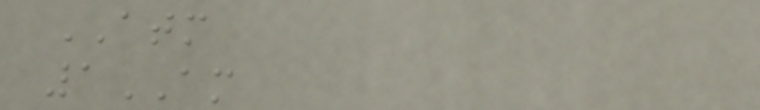ATM
1AM
